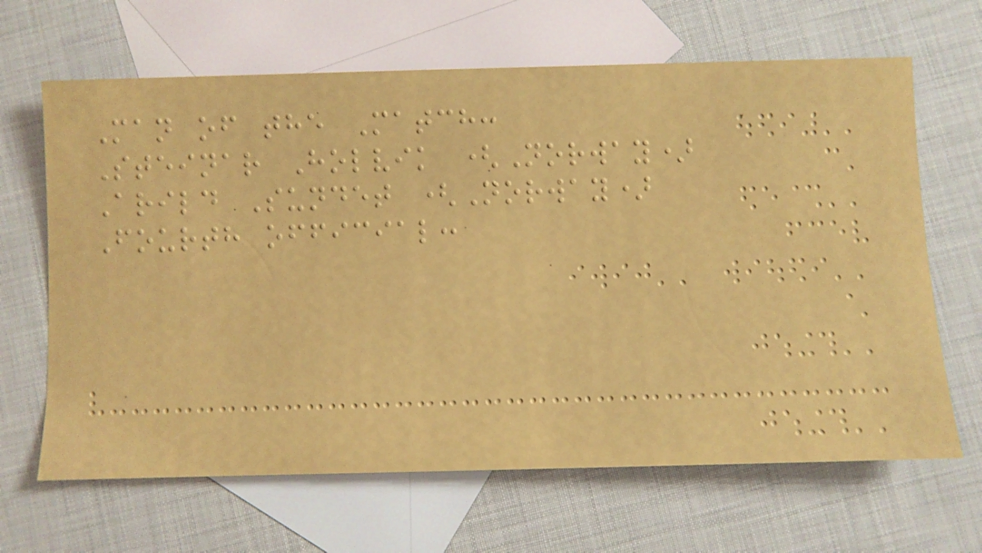Man of the Match:
Steinar Holvik (Norway)
Arild Sundet (Norway)
Fourth official:
